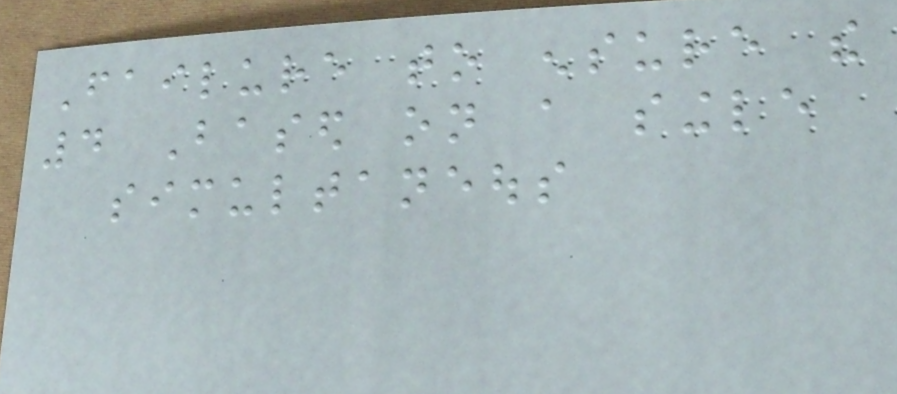Failure to ensure the
4 Based on a single
simultaneous
